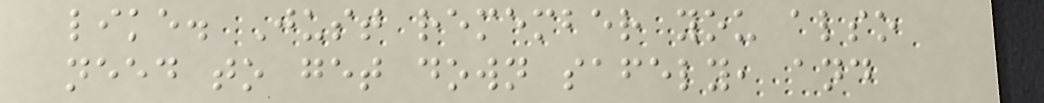like. Just remember you also
need to get down safely, and
